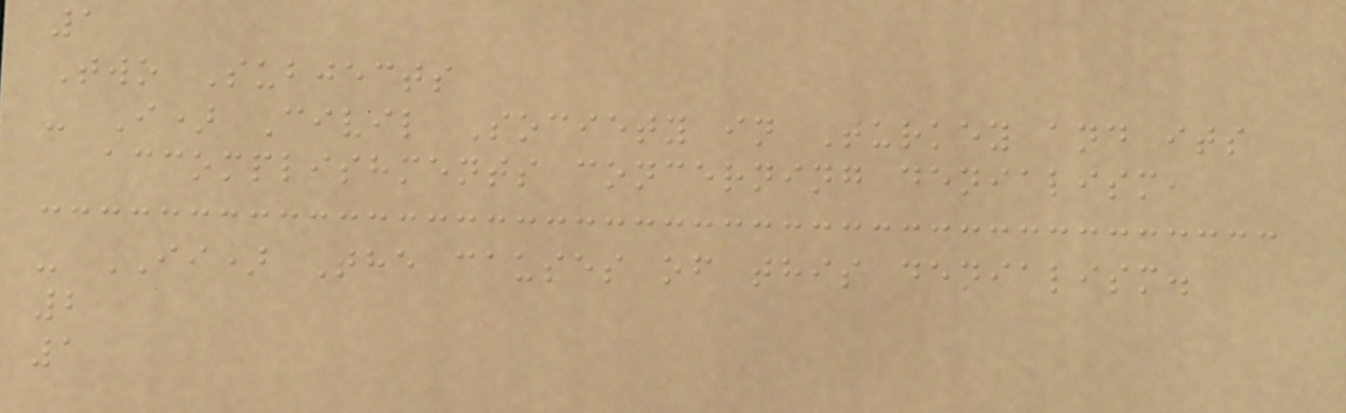1
Two Subjects
- I) Civil Society in Turkey and its
accomplishments concerning denialism,
- II) The causes of this denialism.
2
1
